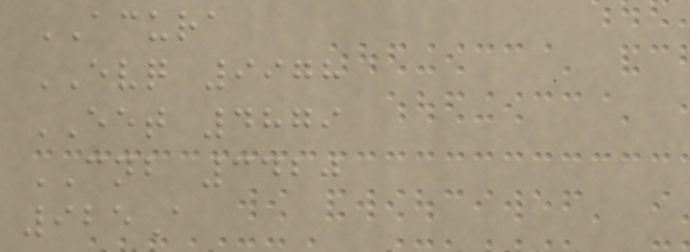ACURA
EVQ 9978
EET 4879
CNB 3420
925A
